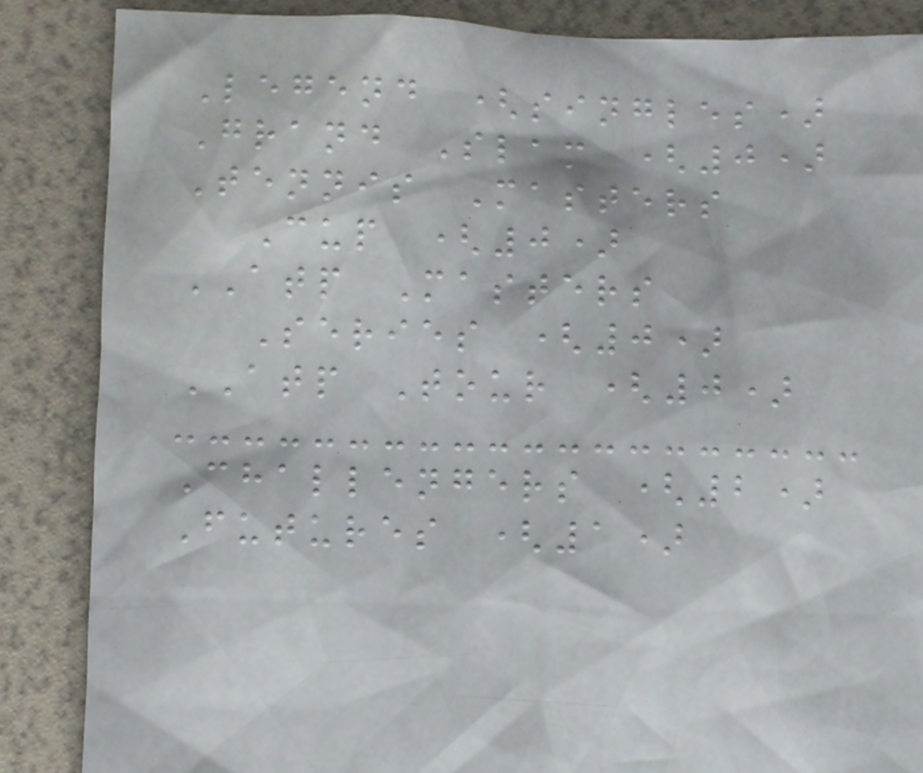Legend (singles)
Grand Slam (0)
Tennis Masters
Cup (0)
ATP Masters
Series (0)
ATP Tour (0)
Challengers (2)
Futures (1)
